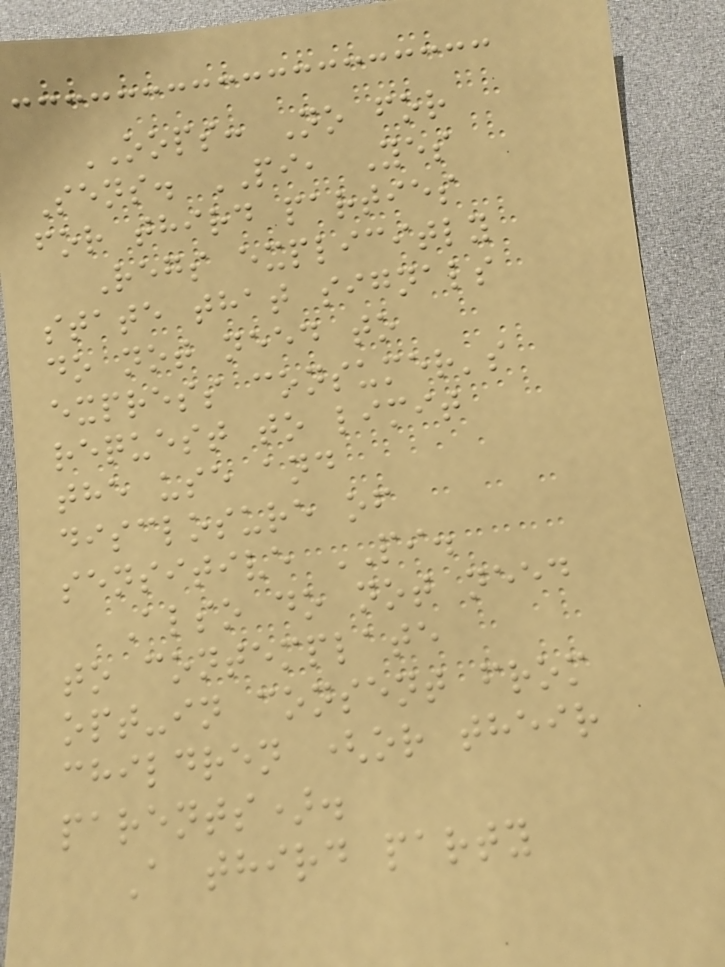OOPS: No for
Sens. PI, Yes
for third parties
Regs explicitly
state that signals
do not need to
express consumer's
request to limit
the use and
disclosure of
sensitive PI.
Also do not need
to contemplate
opt-in consent from
children (or their
parents).
A third party
